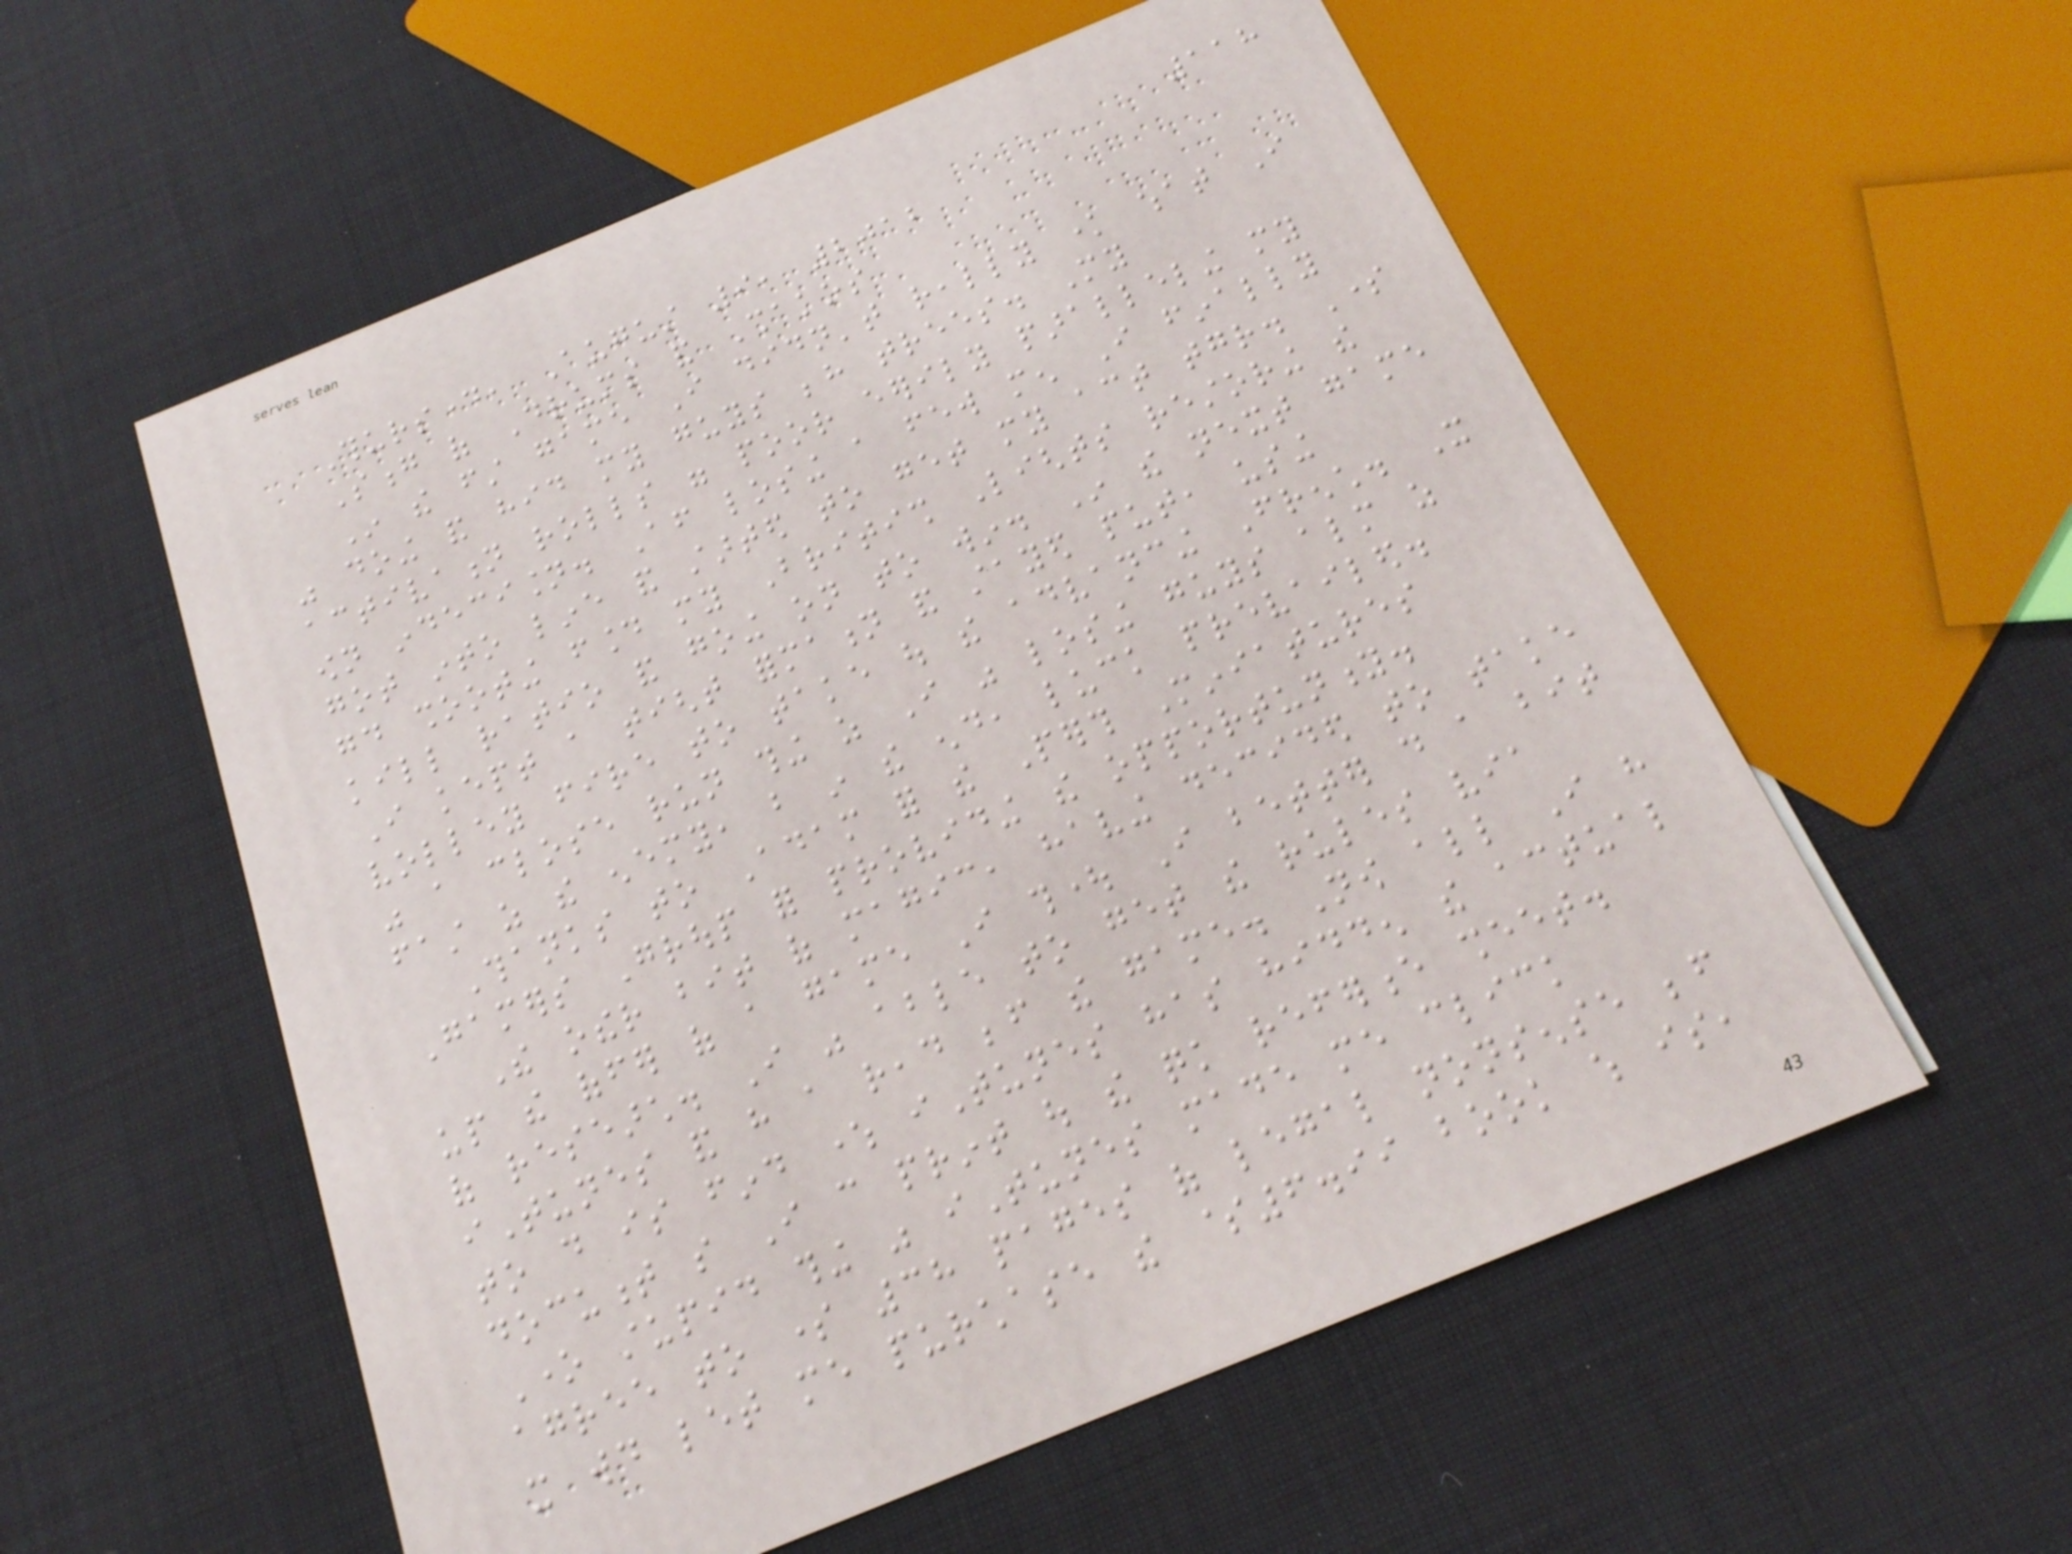118
Thursday, August 9, 2012
Song of Drums and Shakos
In the first game I didn't really know what I
was doing and hid my guys behind trees. My
activation rolls were poor eerily paralleling my
own indecision. After losing a few men I finally
got into line and started to get my act together. Some
good shooting found my British Lights restoring the
kill ratio and going on to win. In the next game
I kept a tight formation and stayed put, using
volley fire to take out the advancing French. It
was a close run thing as I was losing guys almost as
fast as the enemy, but in the end, luck prevailed.
Thanks to Adam for the Perth Miniatures
Gamers Group for providing the opportunity.
The other bit of magic, having decided to take
up the offer of a game I thought I better do a bit
of research. I was able to get the rules via
iTunes and have a read before the game. Now all I have
to do is find where iTunes has hidden the actual
document so I can print out the quick reference sheet.
One stupid thing was iTunes made me click
agree to some 38 pages of legal nonsense before
it would let me purchase the $6.99 book which is,
